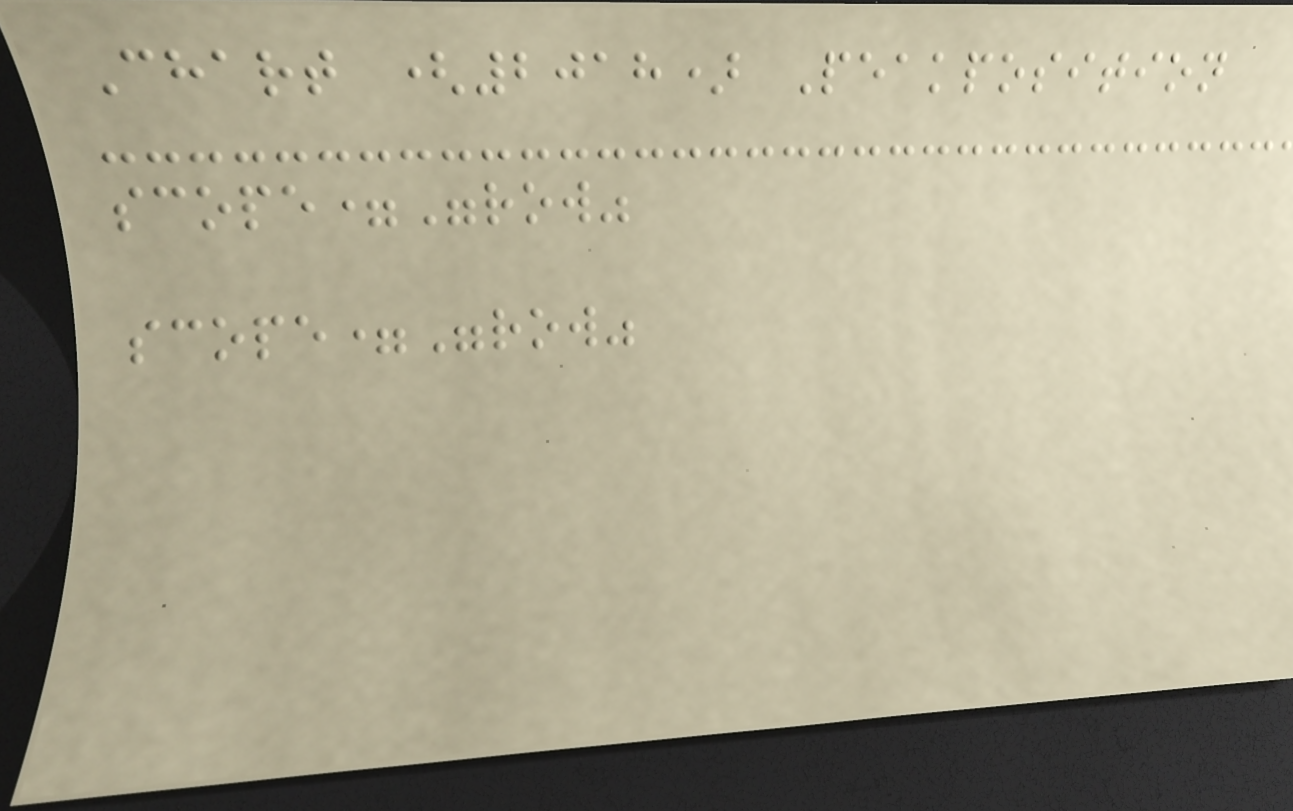Chart (2018) Peakposition
scope="row"
scope="row"
